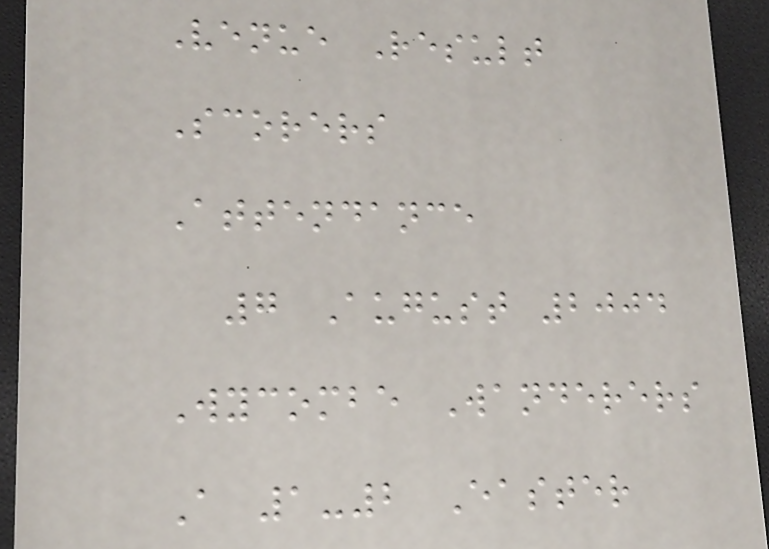Venue Result
Scorers
Attendance
7 August 2004
Wycombe Wanderers
A 1-2 Easter
